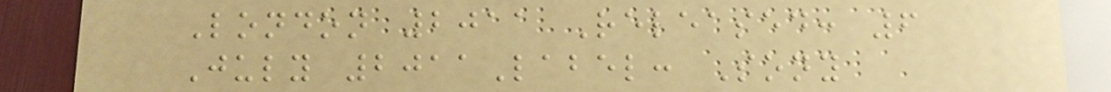London 2011 Released: 6
July 2011Label: Sony
